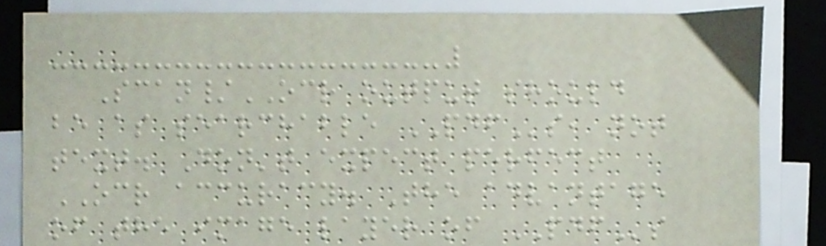Scan/OCR output should
be as searchable PDFs, not
text. Don't expect perfect
OCR accuracy. The advantage
of the image layer of PDFs
